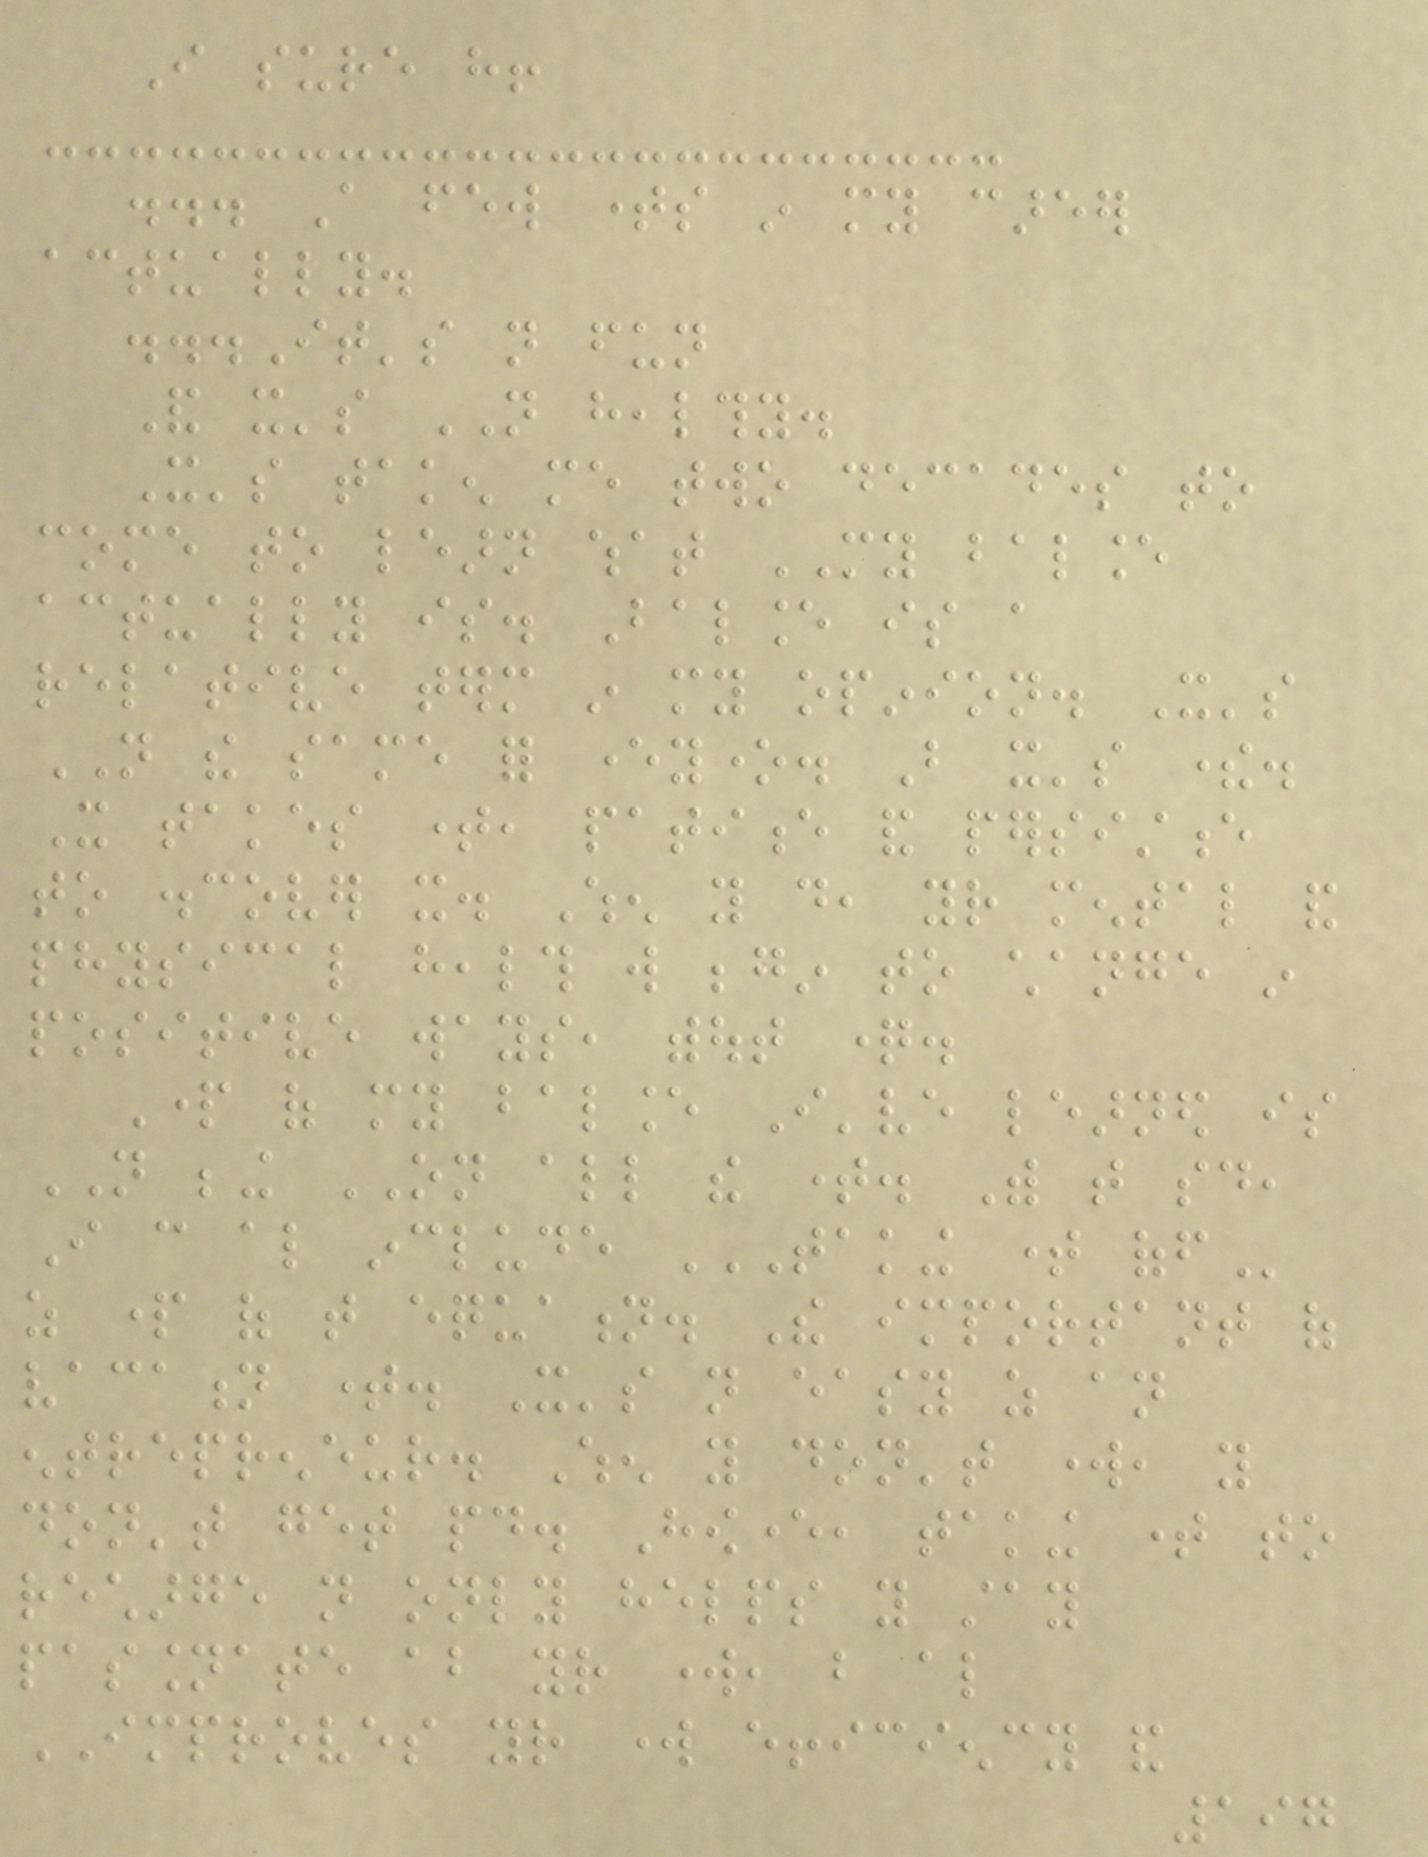I sure have!
... A few times in my career
actually.
...It's not fun
And it's NOT healthy.
It's taken me two decades to
come to learn what MY balance
actually is. Balance is a
relative term in my opinion. It's
NOT the same for everyone. But it's there.
It takes time, patience and persistence
to discover it. When you do, your mental and
physical health will begin to change in
positive ways, without question.
Part of my balance I've learned is
NOT being ON all the time. With that said,
I can also include TAKING TIME OFF
as part of that equation. The important of
vacation time. It's not easy as an
entrepreneur. When you don't work, you
don't get paid. However, taking time to
recharge not only helps you stay
passionate about your work, but also
IMPROVES your work efficiency and
197
